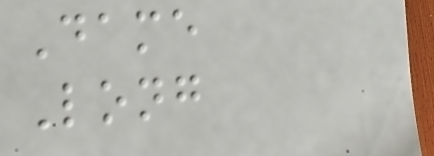Dame
Long
